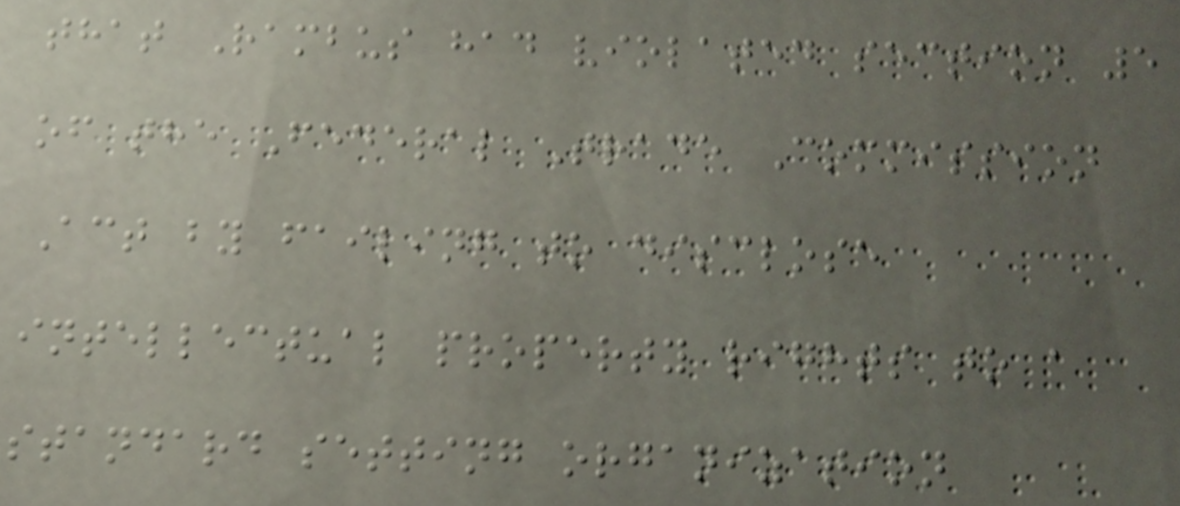that Rambus had violated section 5
of the Federal Trade Commission
Act by failing to disclose
intellectual property rights to a
standard setting organization
